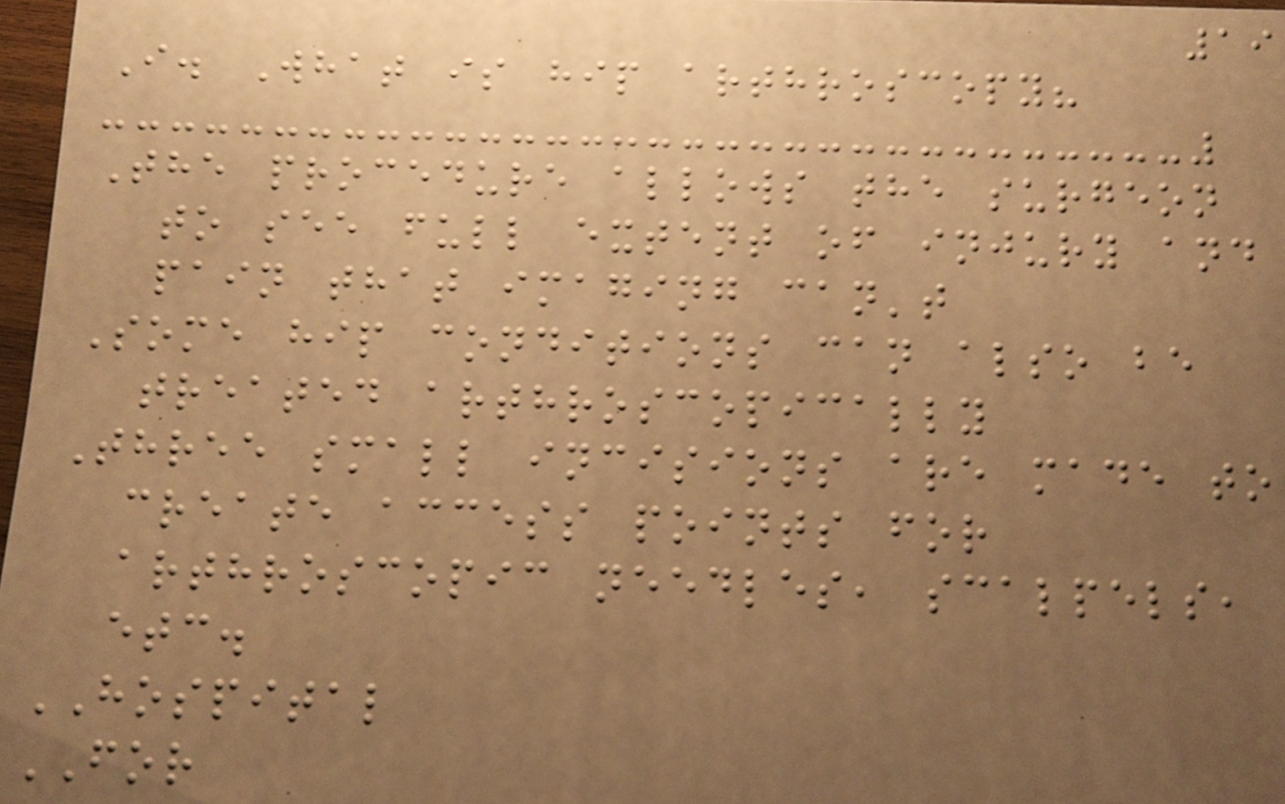19
I. What is hip arthroscopy?
The procedure allows the surgeon
to see full extent of injury and
pain that imaging can't
Some hip conditions can also be
treated arthroscopically
Three small incisions are made to
create access points for
arthroscopic needles, scalpels,
etc.
HOSPITAL
FOR
